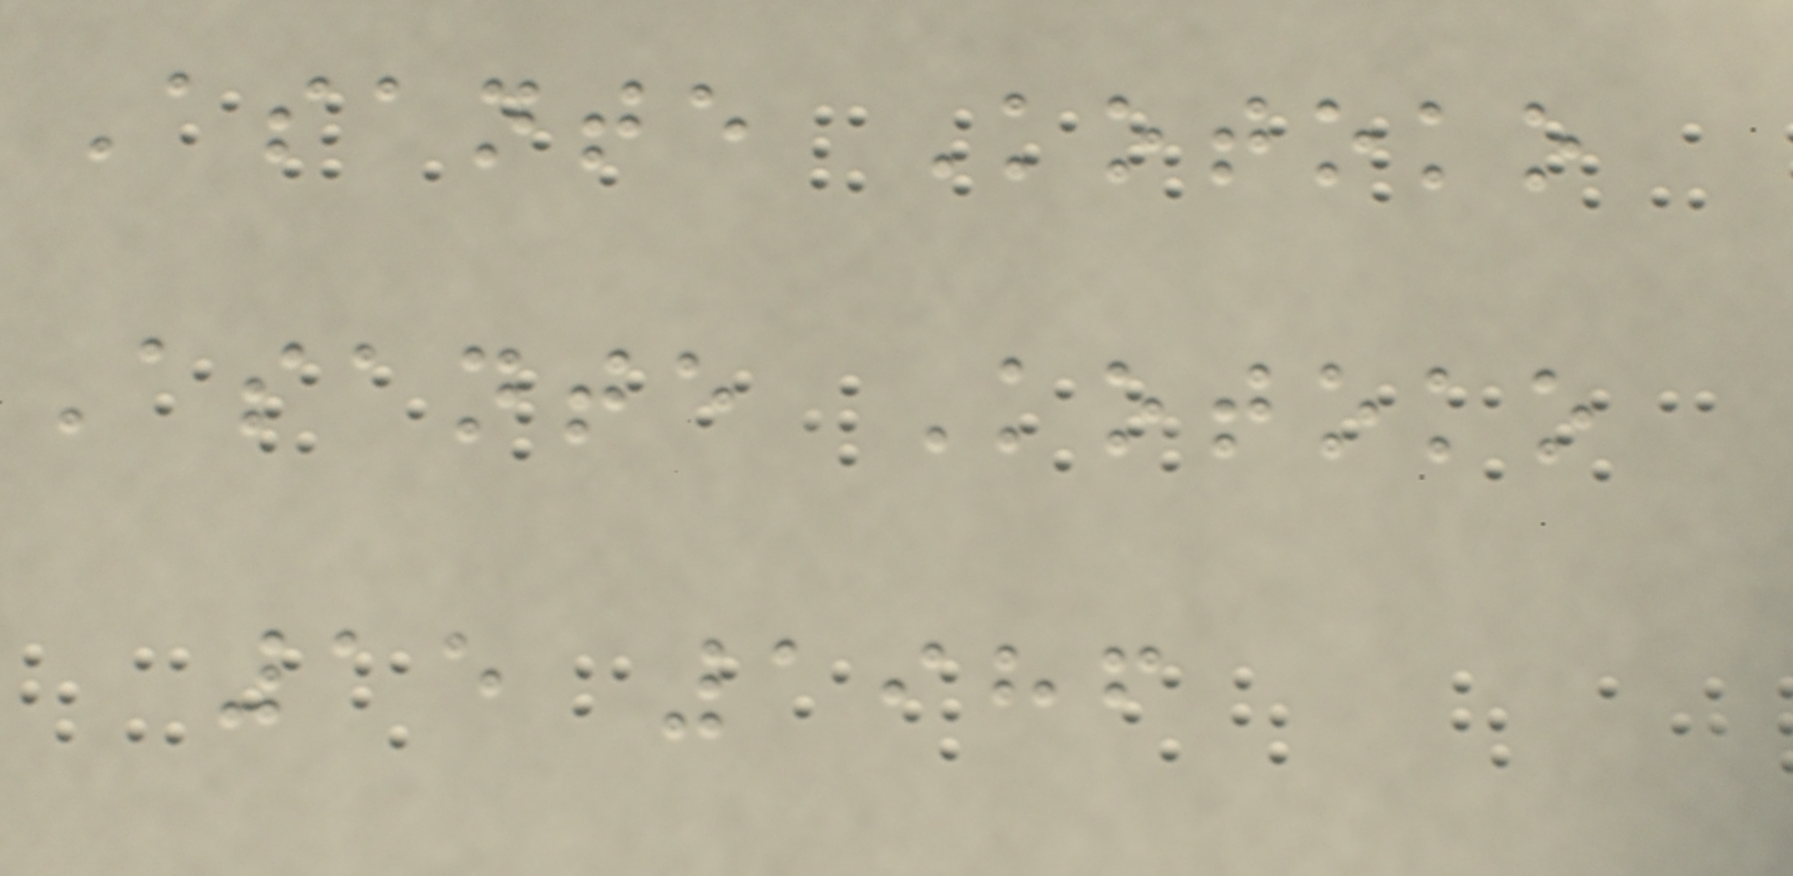Asante Kotoko
Asante Kotoko
15 1986
